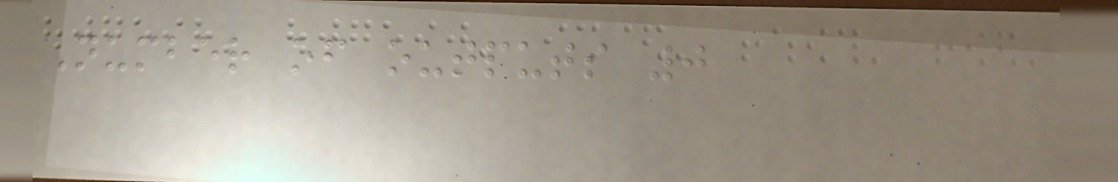Number of outputs 0
